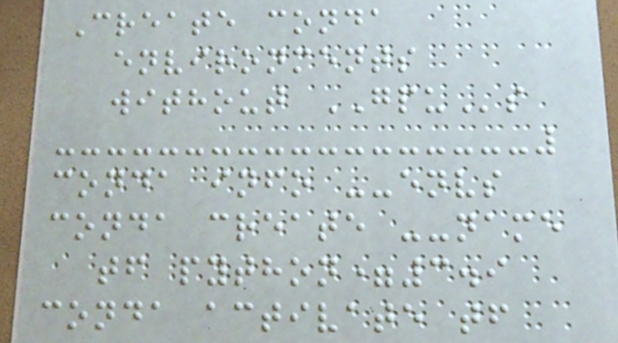Create conda
environments
without GPUs
conda info --envs
conda create --name
tf python=3.9
conda activate tf
